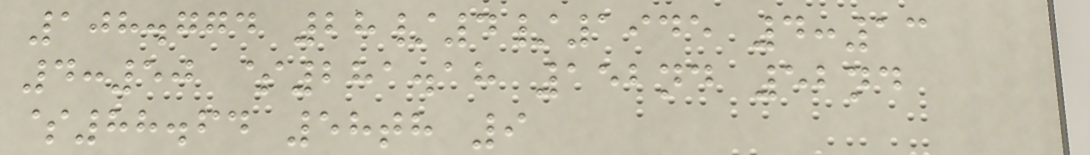108.774 28/4/1945 4:13
4:50 $281.18 152nd 52nd
$88.64 58th 9
